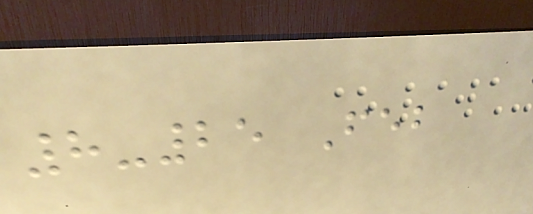8-25 Feb
